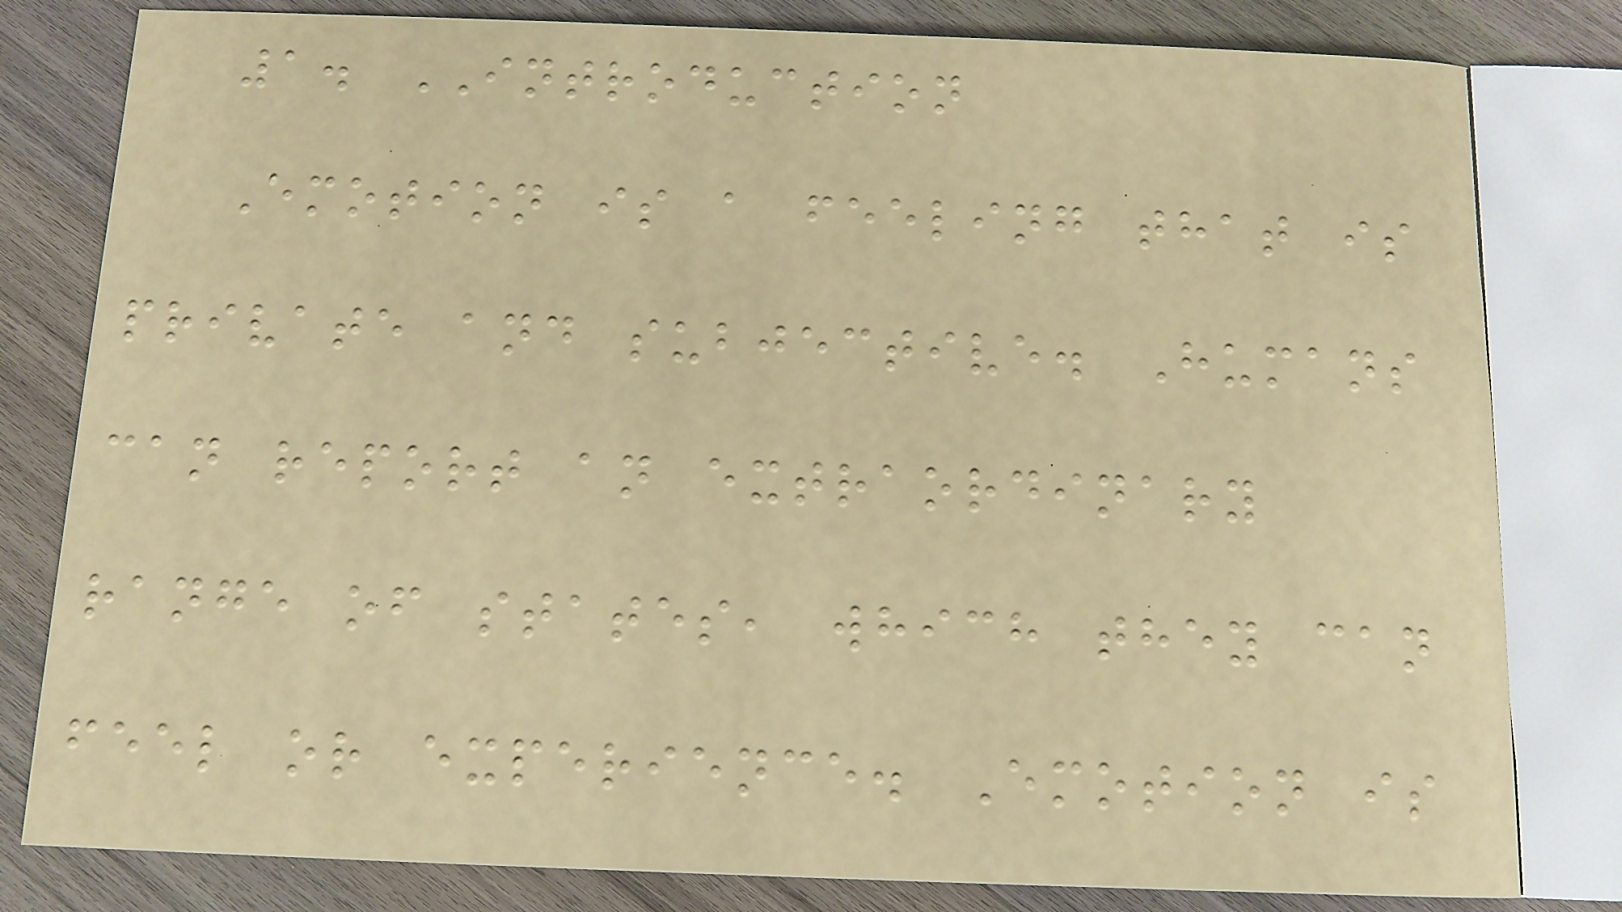1. INTRODUCTION
Emotion is a feeling that is
private and subjective. Humans
can report an extraordinary
range of states, which they can
feel or experience. Emotion is
